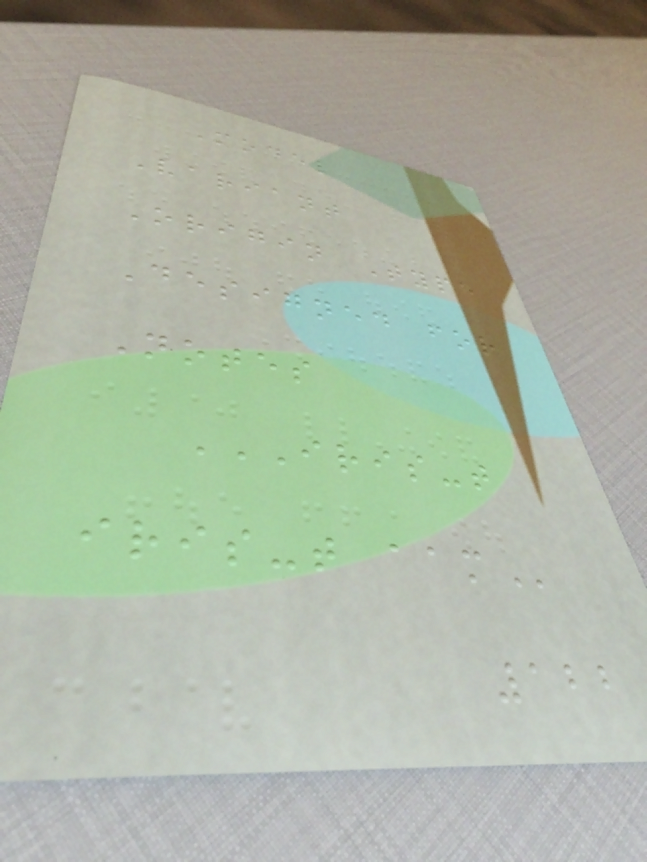Model
Variant
Origin Type
Designed for
Notes
IRIS-T
IRIS-T AAM
122
